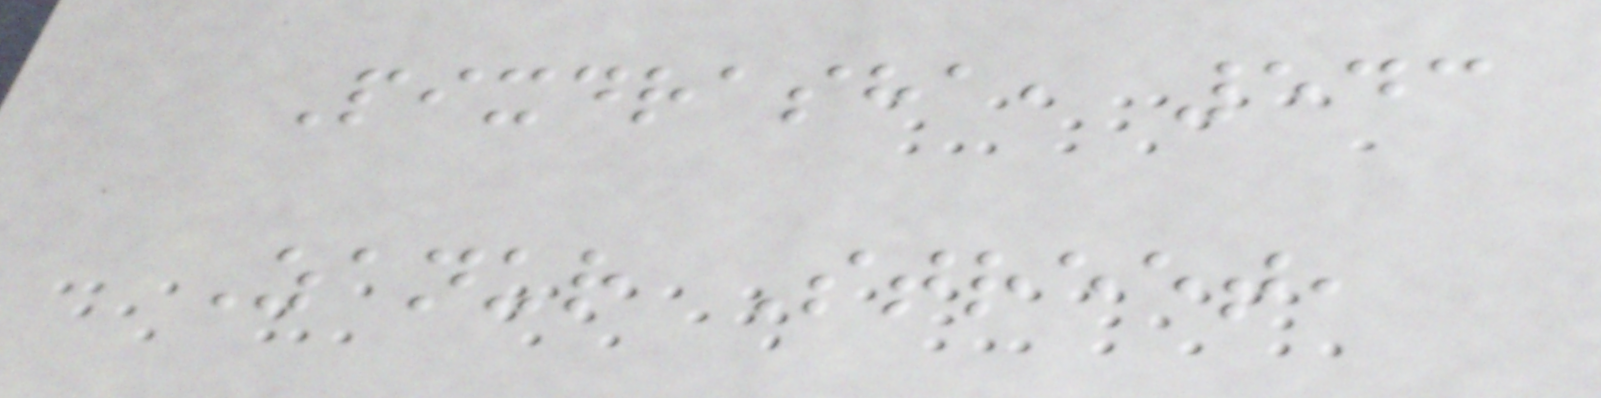Pixdrasha, 543
Zanur Street,
